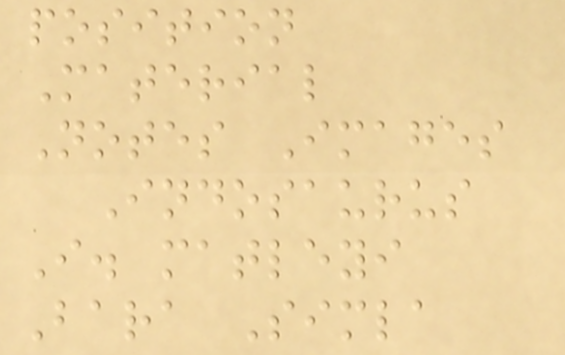position
Material
Notes Images
Indosaurus
I. matleyi
Bara Simla
